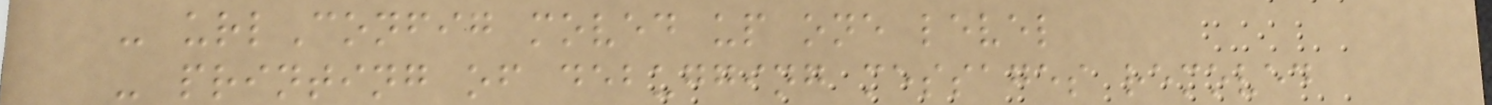- urlConfig moved up one level
- printing of debugging messages removed
